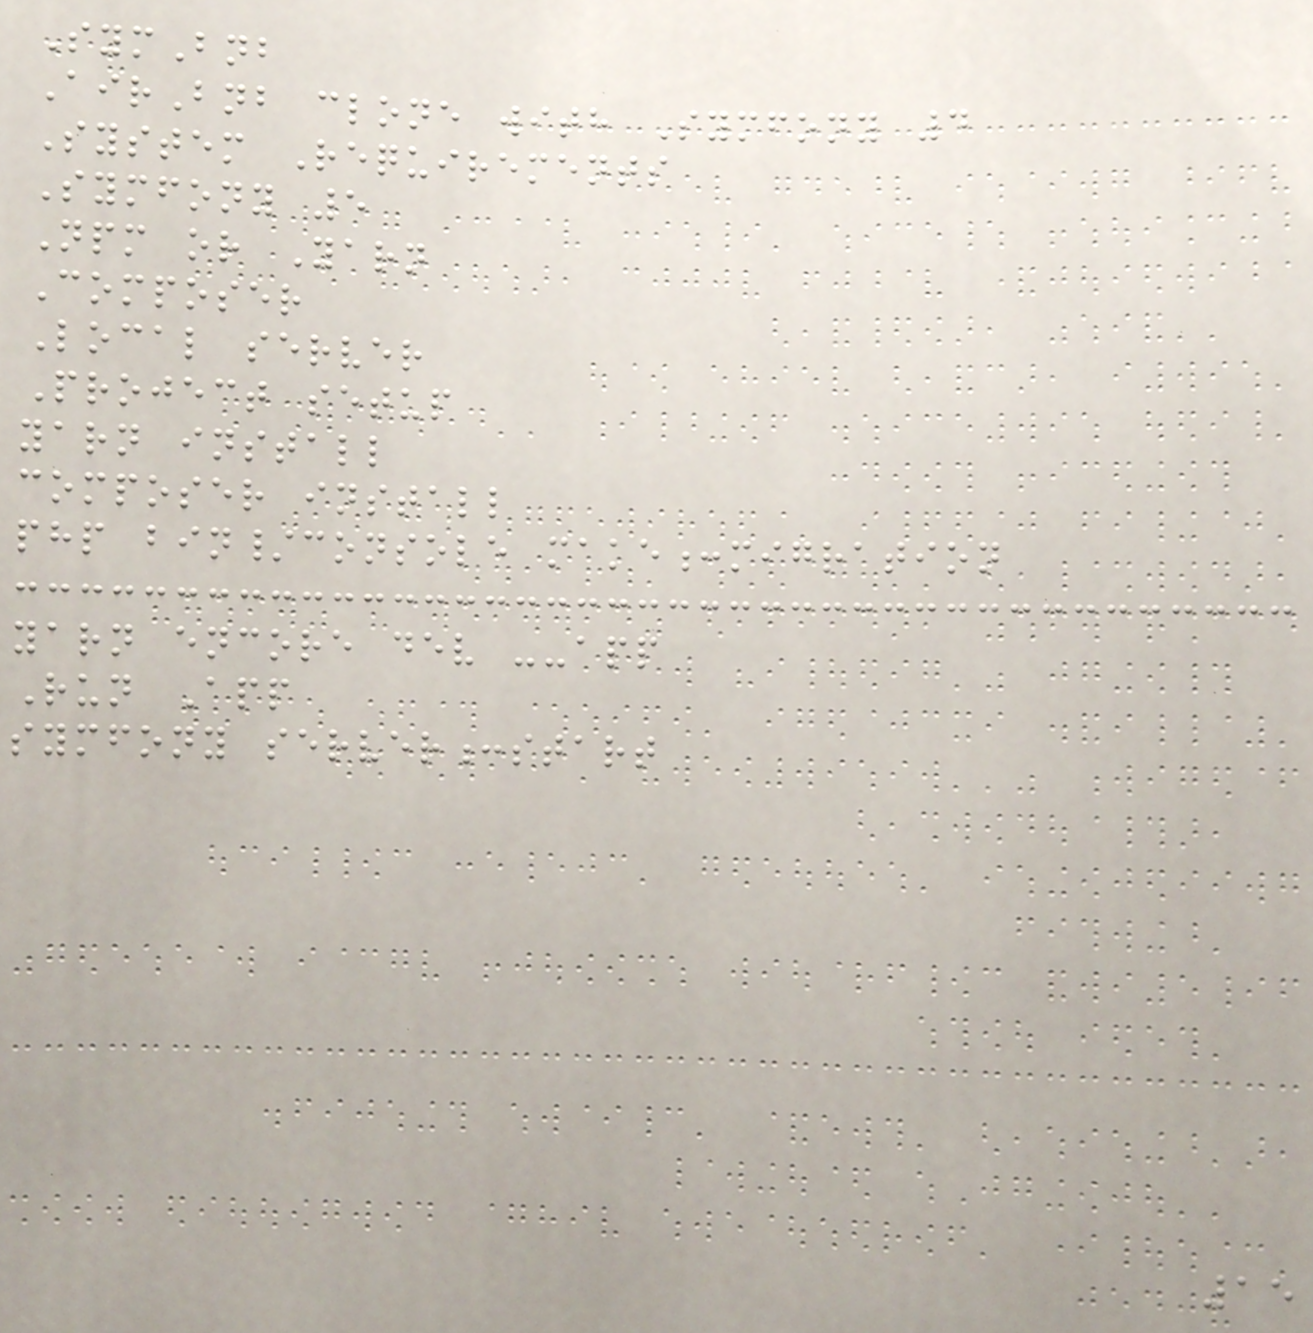SymBnb
AirBnb clone with Symfony 4
System Requirements
Symfony 5
Npm or Yarn
Composer
Local server
Project setup
yarn install
composer install
php bin/console make:migration
yarn encore dev --app
Run App
symfony server:start
15
